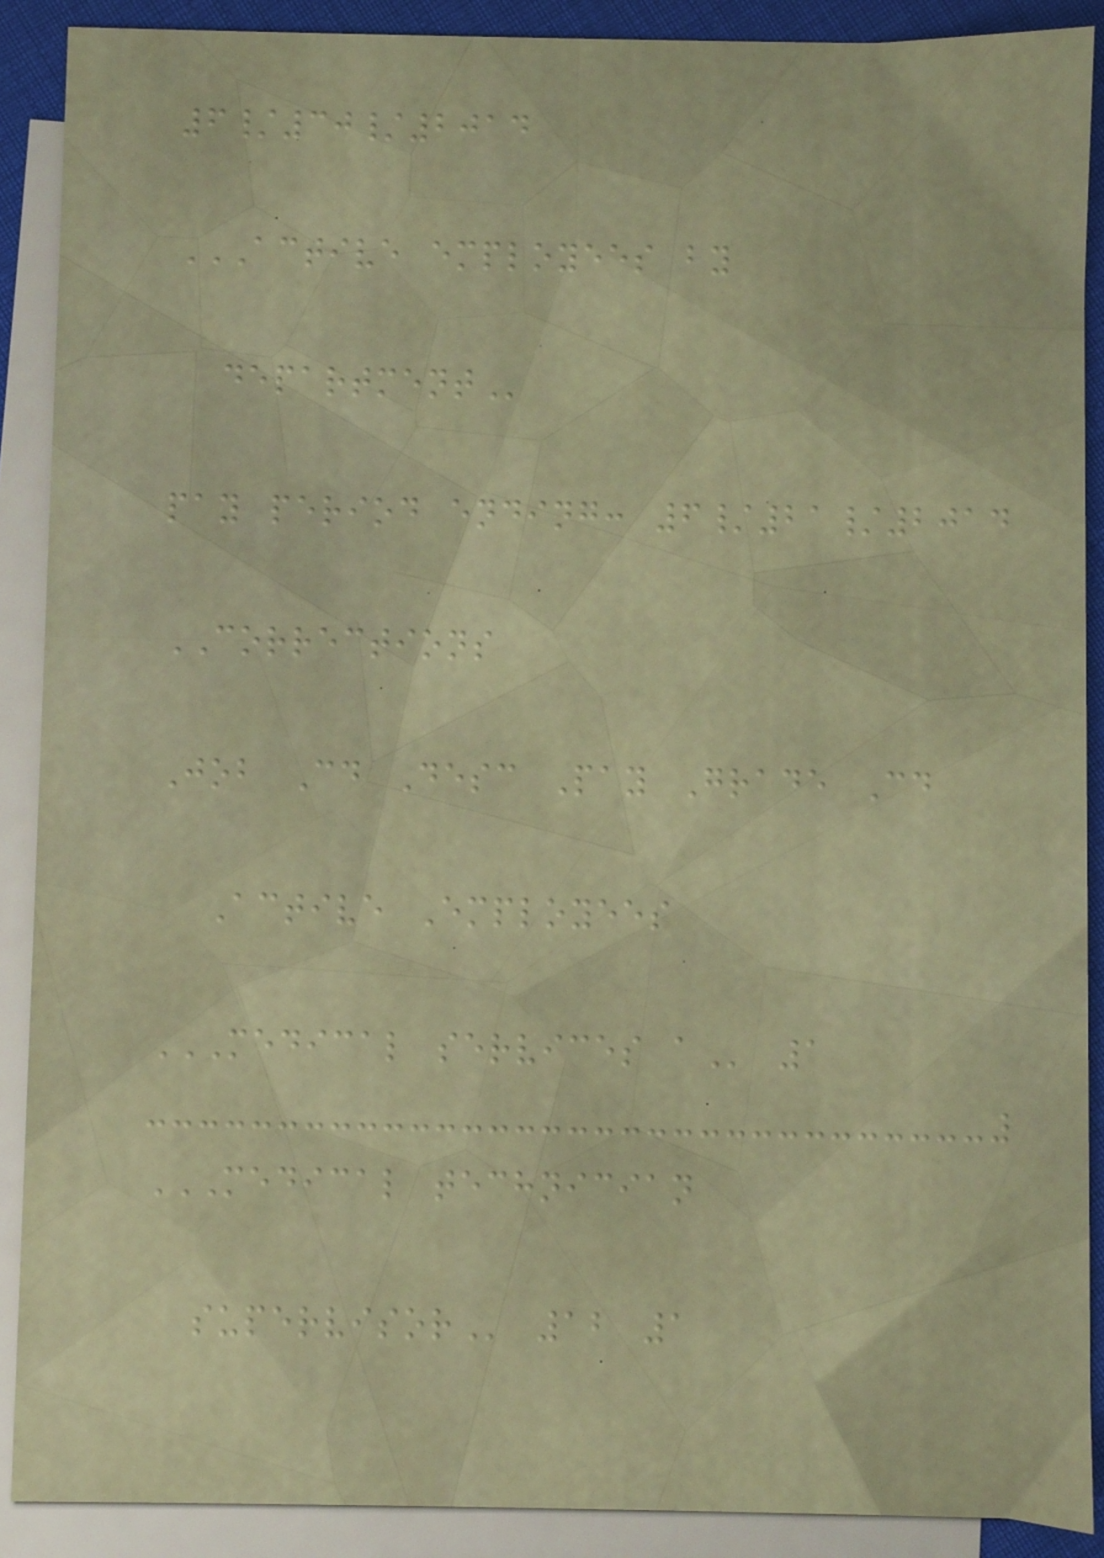6/30/2014
ACTIVE EMPLOYEES BY
DEPARTMENT
pay period ending: 6/21/2014
CORRECTIONS
Job Cd Desc Pay Grade Cd
Active Employees
MEDICAL SERVICES A 1
MEDICAL TECHNICIAN
SUPERVISOR 12 1
